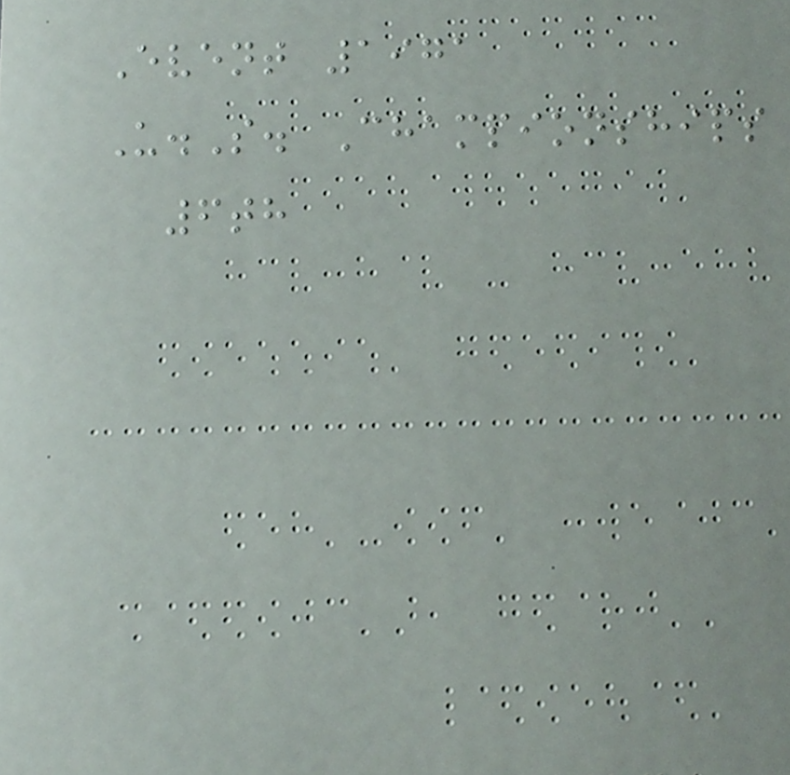Event 1971
U.S. Championships
6th
